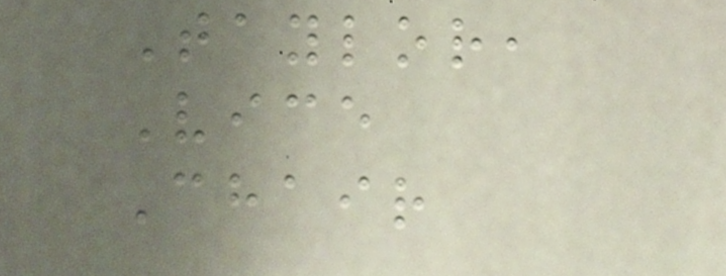Taylor,
Vice
Chair
